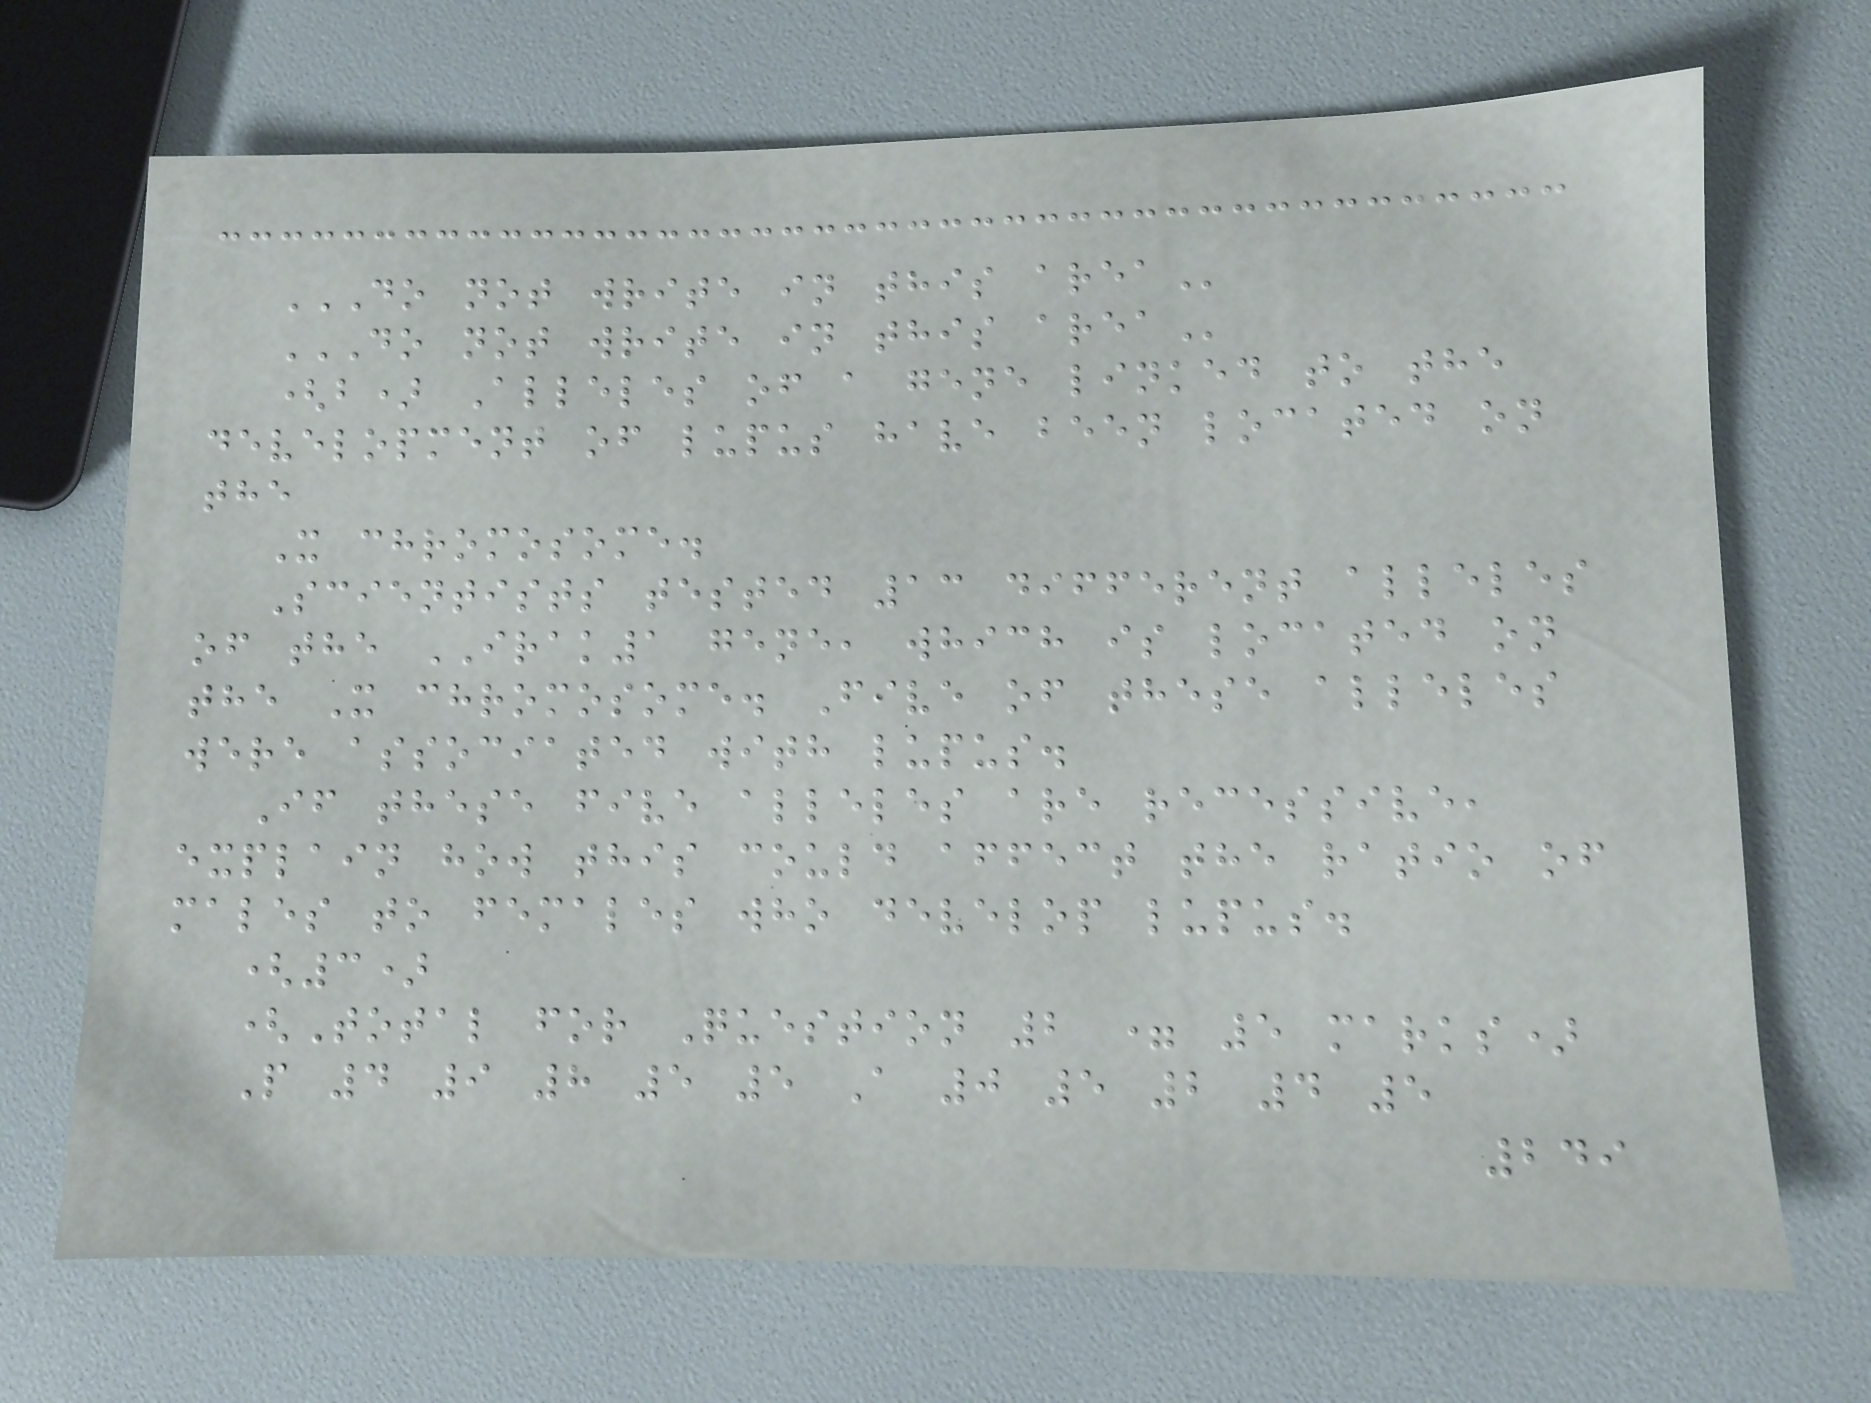DO NOT WRITE IN THIS AREA
DO NOT WRITE IN THIS AREA
(b) Alleles of a gene linked to the
development of lupus have been located on
the
X chromosome.
Scientists tested 13 different alleles
of the IRAK1 gene, which is located on
the X chromosome. Five of these alleles
were associated with lupus.
If these five alleles are recessive,
explain how this could affect the ratio of
males to females who develop lupus.
(3)
(Total for Question 2 = 5 marks)
P 4 9 8 5 5 A 0 5 2 4 5
249
